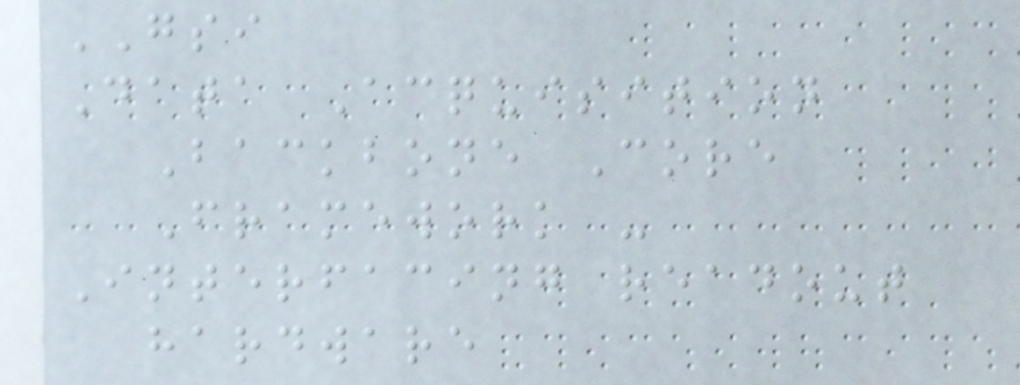GSI
Data Acquisition
Backbone Core
Framework -
Interfacing readout
hardware
